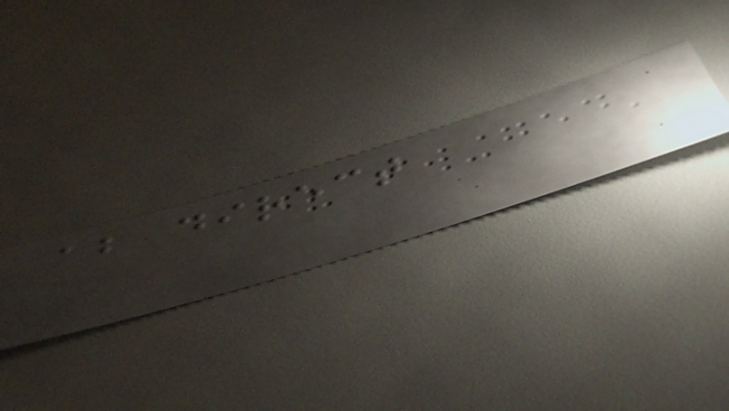about direct
